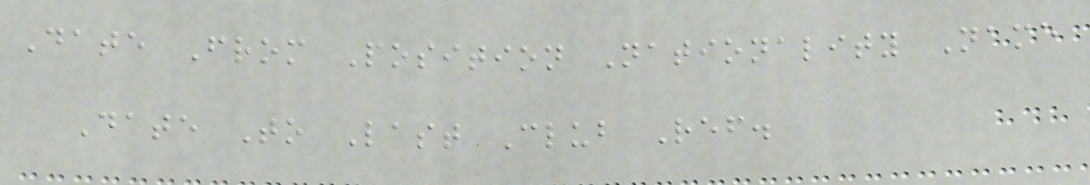Date From Position Nationality Name
Date To Last Club Ref.
